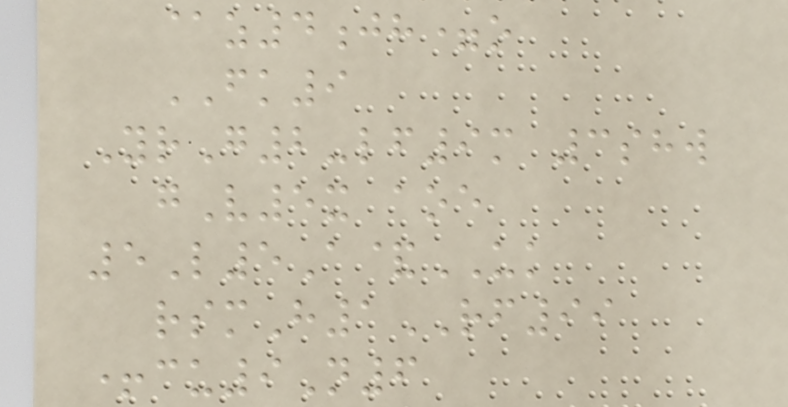@z4jh=o
FK9
YrG2-lf9m 3shw
gV5x aoe
5L5A&UK
rsmH1RF99
+cu9N6
